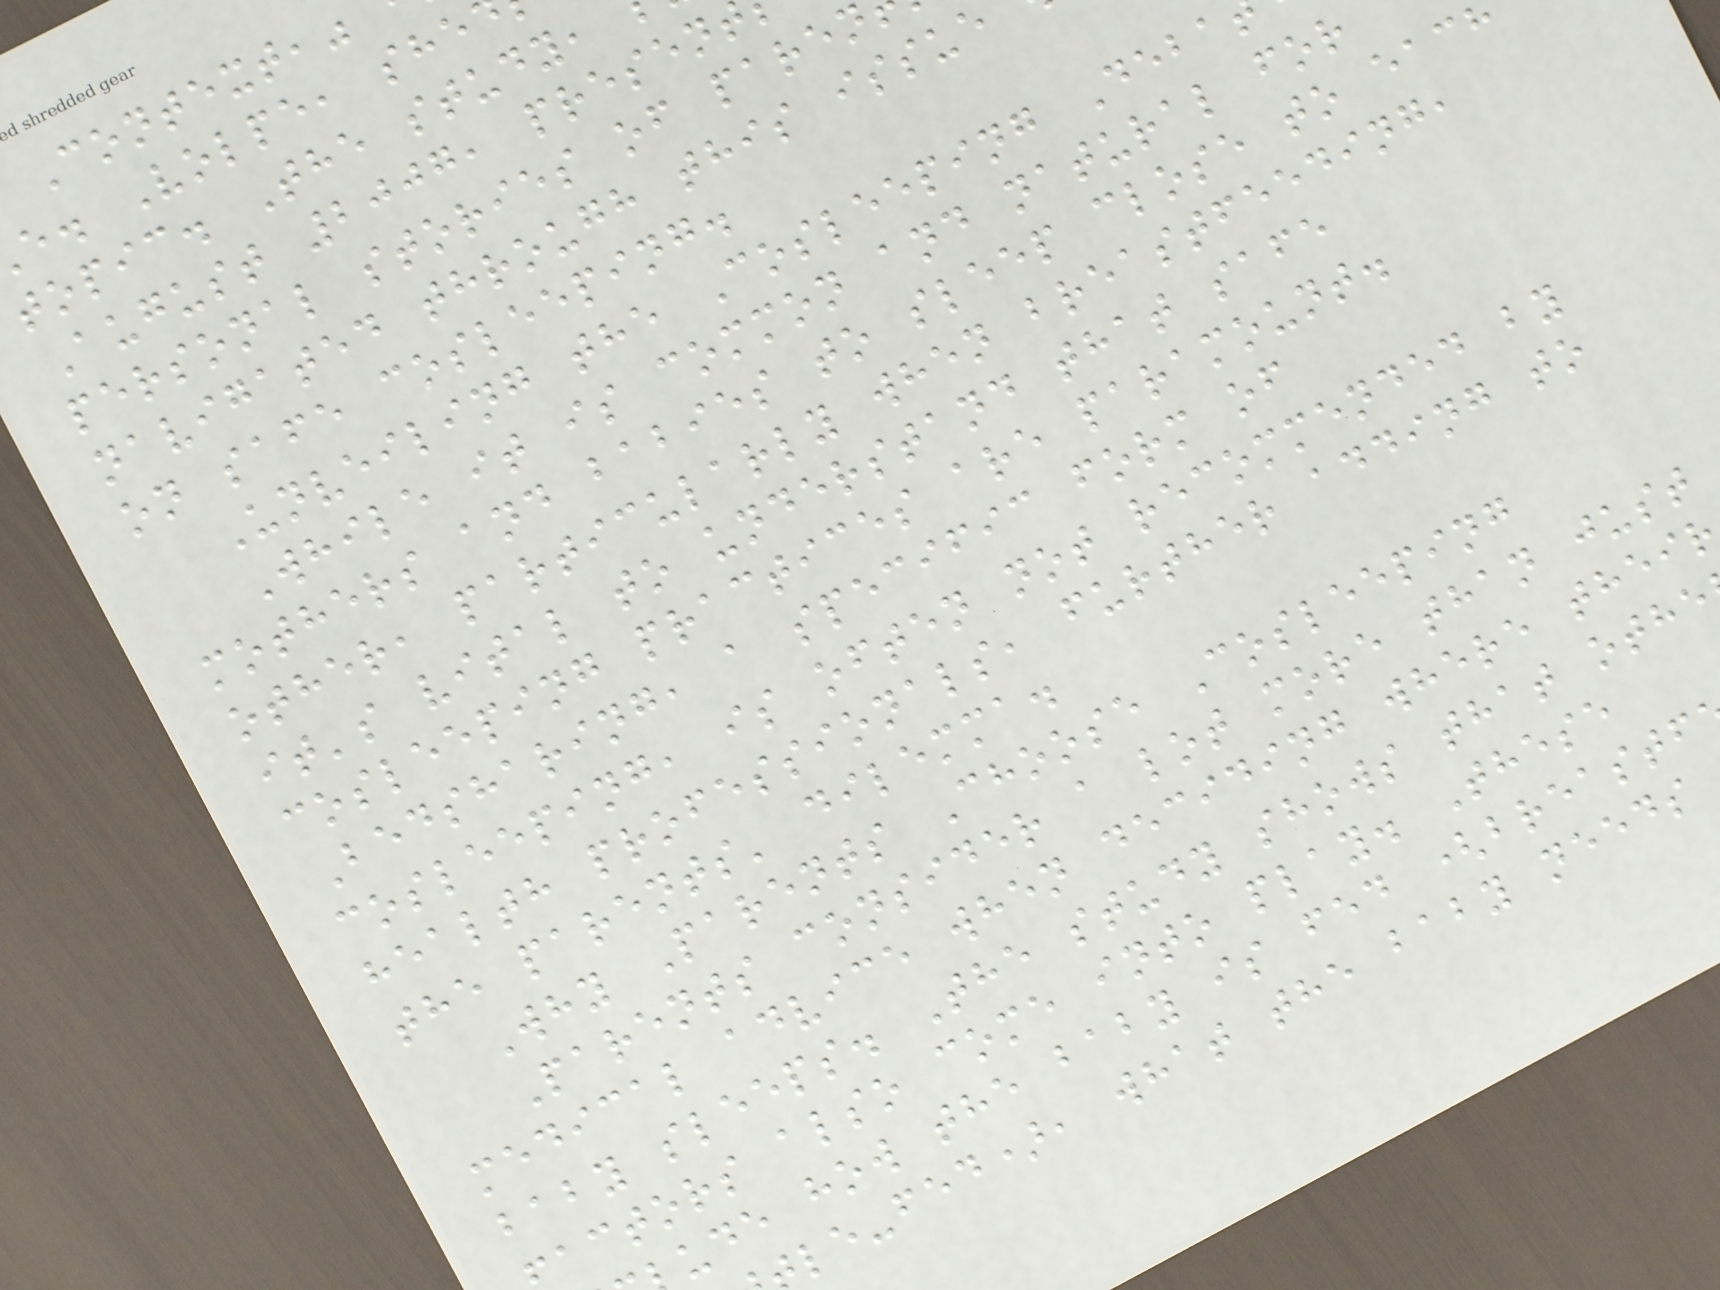Context,"
e. Volpe, she
topic. The study,
August 2007, present
personal stories of paren
navigated through this issue
on safe cosleeping.
Unveiling the Cosleeping Deba
While it is common and natural for
mothers and babies to sleep close to each
other, particularly when breastfeeding,
it's vital to understand that safe
cosleeping practices are paramount.
Bedsharing, a specific form of
cosleeping, is often not recommended by
health professionals, further adding to
the parents' dilemma.
Why Parents Choose Cosleeping
Parents consider a lot more than just
medical advice when deciding where their
baby sleeps. The study shows that othe
actors also come into play. These
ude how the baby is fed (breastf
le-fed), what the baby needs
